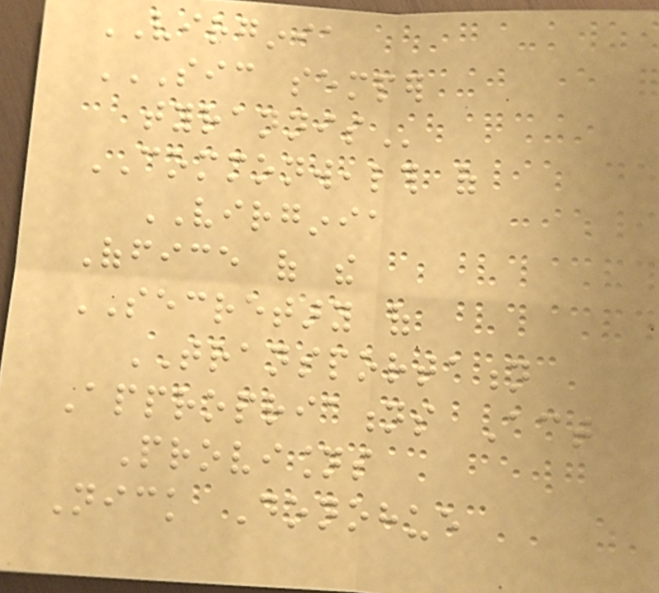VIRGINIA
SIC SEMPER
TYRANNIS
COMMONWEALTH of
VIRGINIA
Office of the
SECRETARY of
TRANSPORTATION
Appropriations Act
Provisions
Nick Donohue
